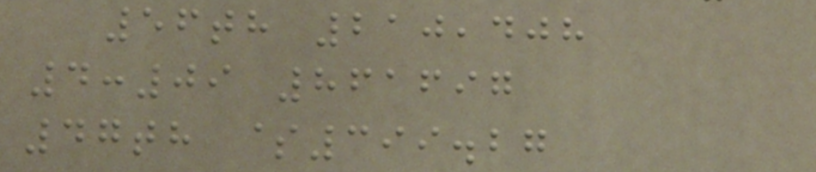56th 210,408
4:09 861697
47th $399.27
